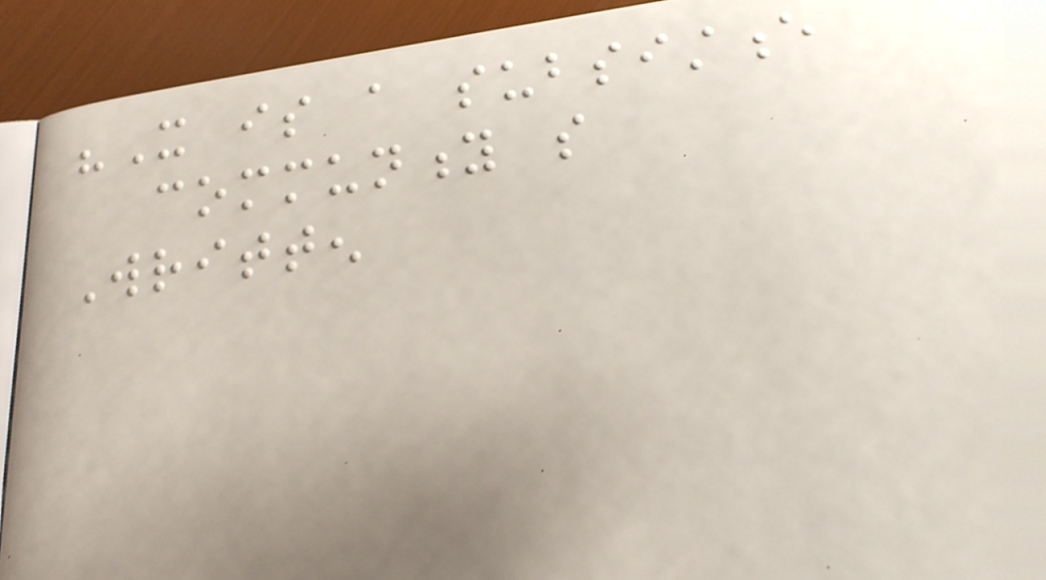"It is a subsistence
community so
Written
